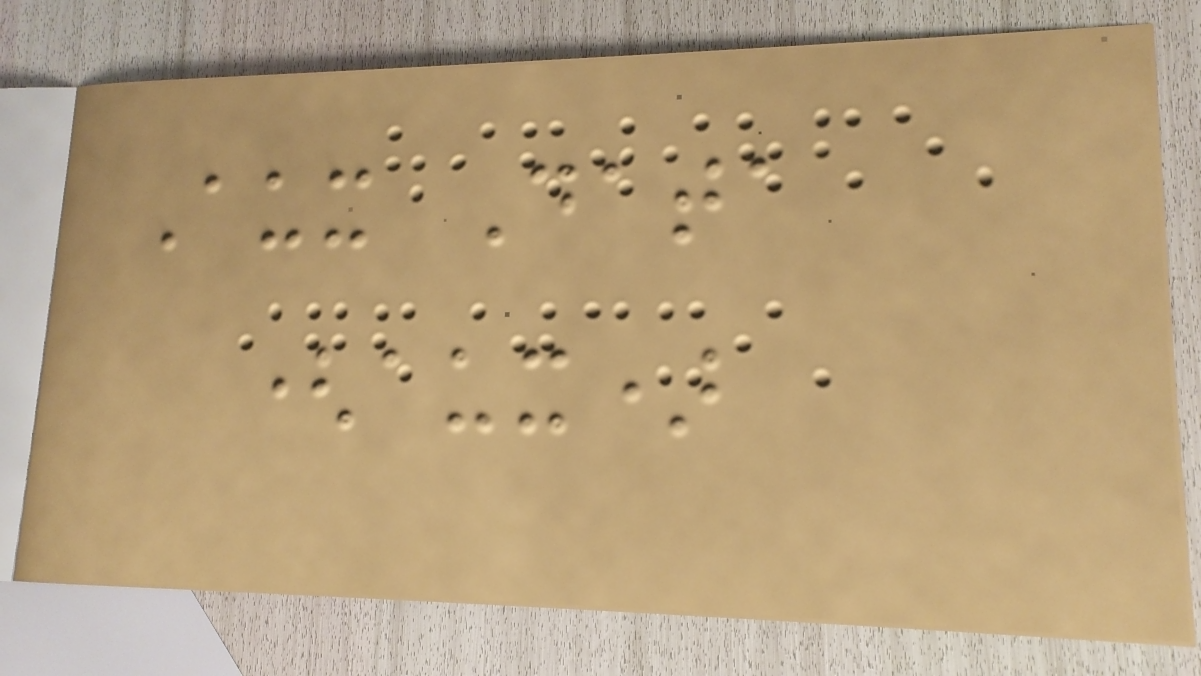Aux Data
(aux)
